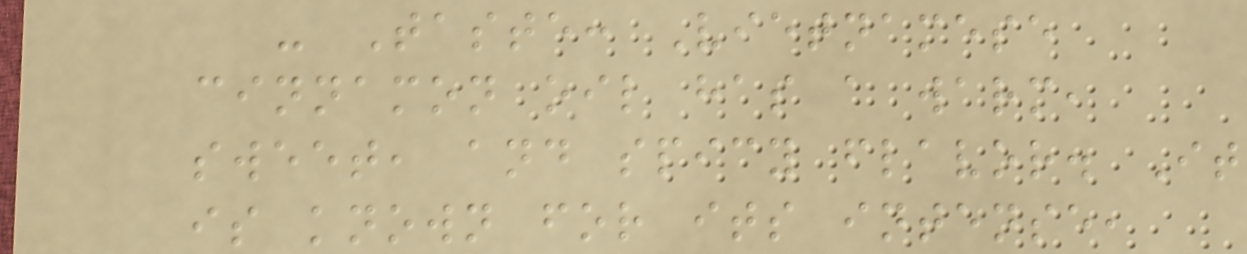- Taste: Vietnamese
cinnamon oil has a warm,
sweet, and spicy flavor. It
is known for its intense,
